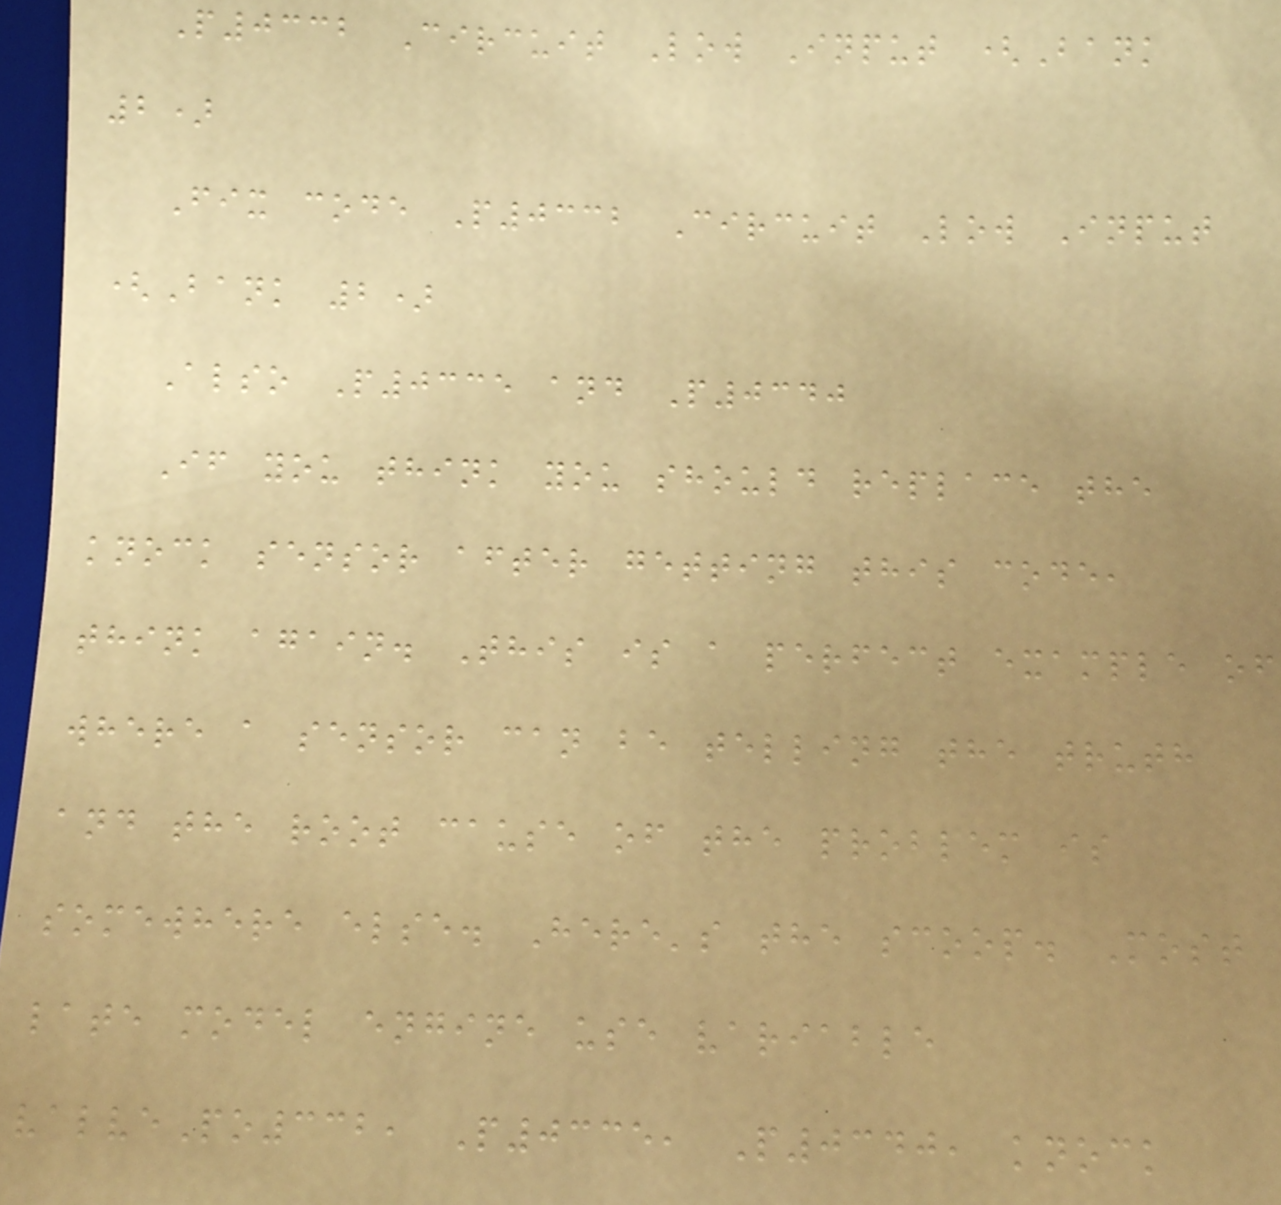P0332 Circuit Low Input (Bank
2)
Fix code P0332 Circuit Low Input
(Bank 2)
Also P0335 and P0340
If you think you should replace the
knock sensor after getting this code,
think again. This is a perfect example of
where a sensor can be telling the truth
and the root cause of the problem is
somewhere else. Here's the scoop. Most
late model engine use variable
valvePo332, P0335, P0340, knock
